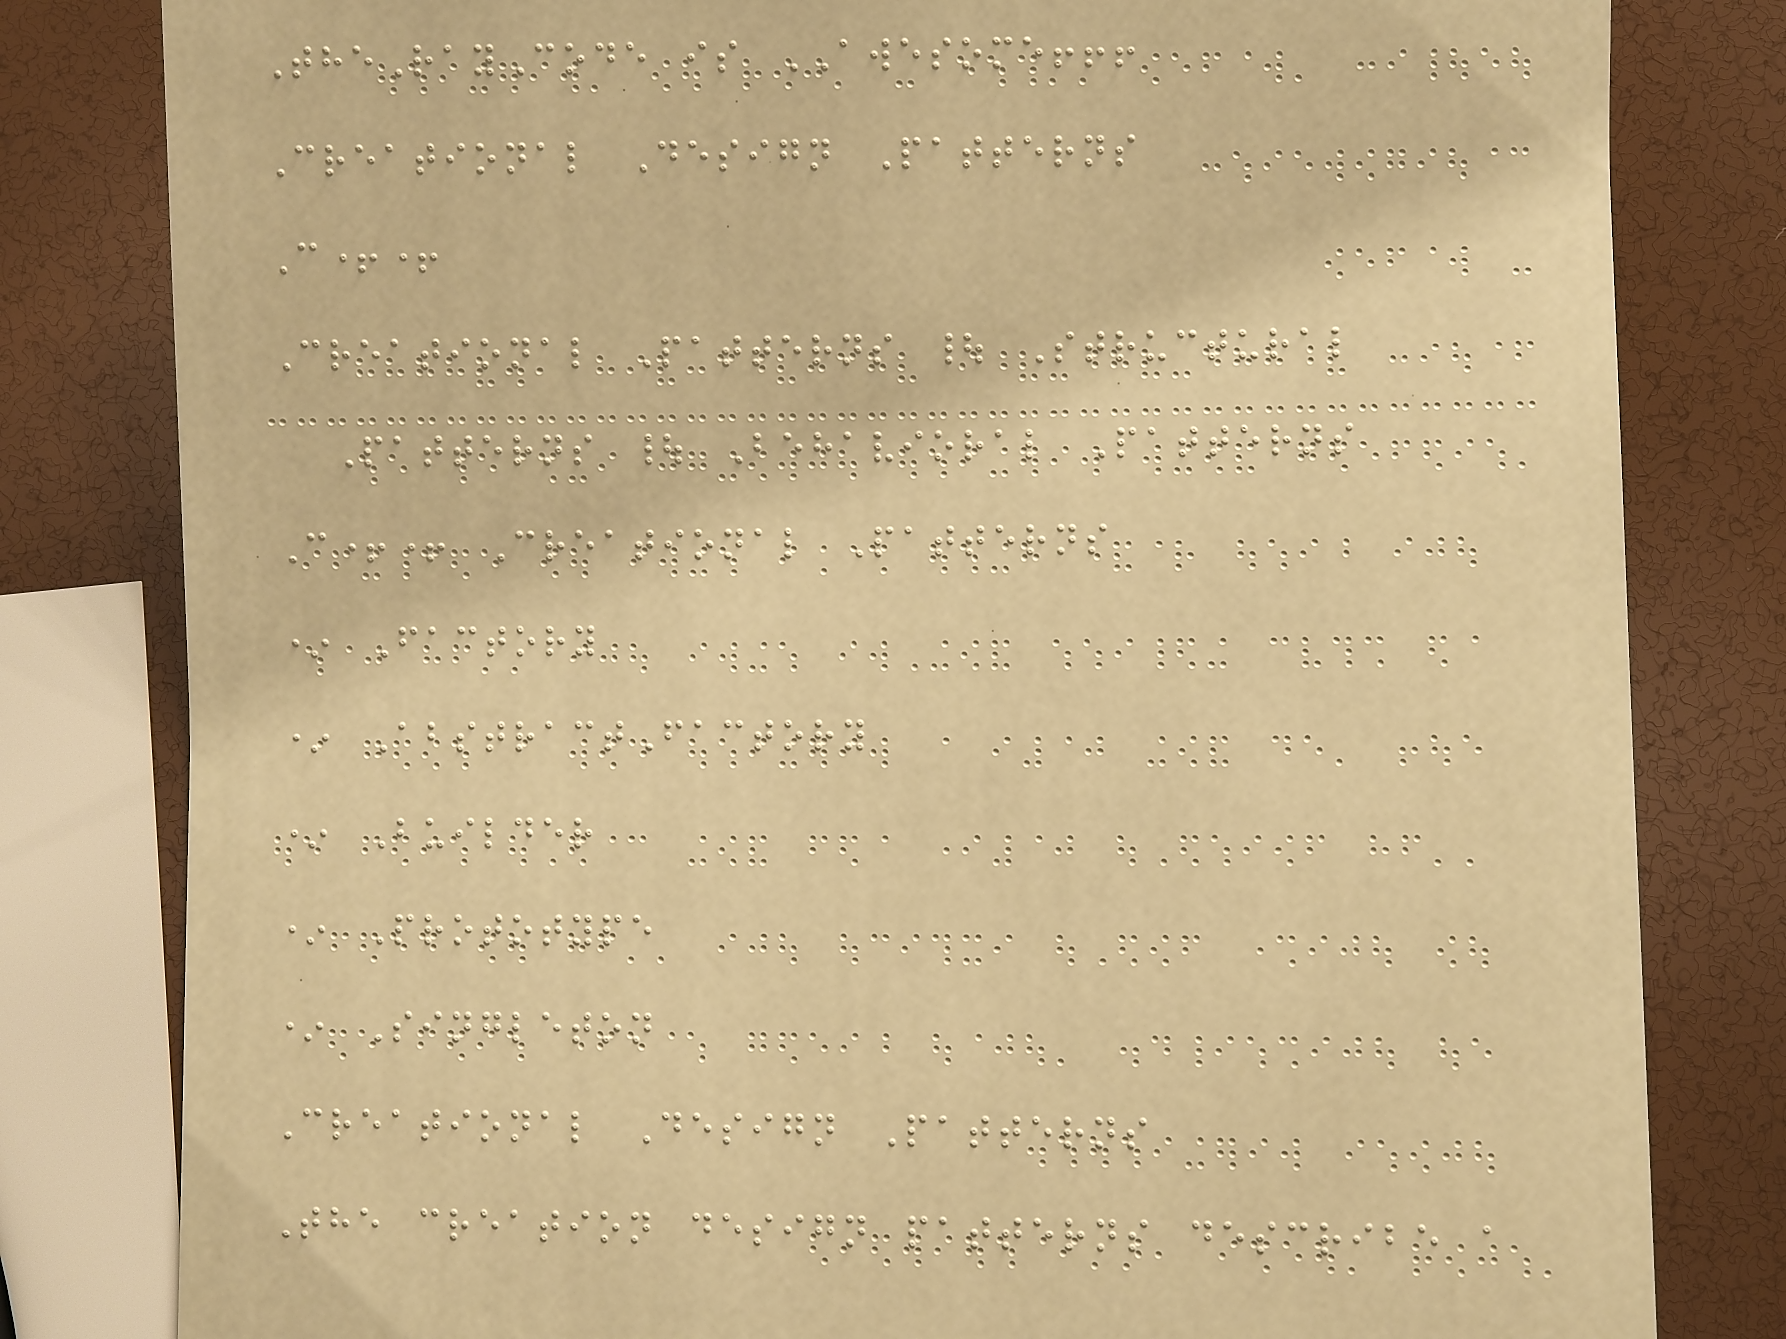TheRayCode is AWESOME!!!
Creational Design Patterns
C++
Creational Patterns | Structural
Patterns | Behavioral Patterns
C++ Creational Patterns
* Factory
* AbstractFactory
* Builder
* Prototype
* Singleton
Creational Design Patterns
The creation design patterns describe a
